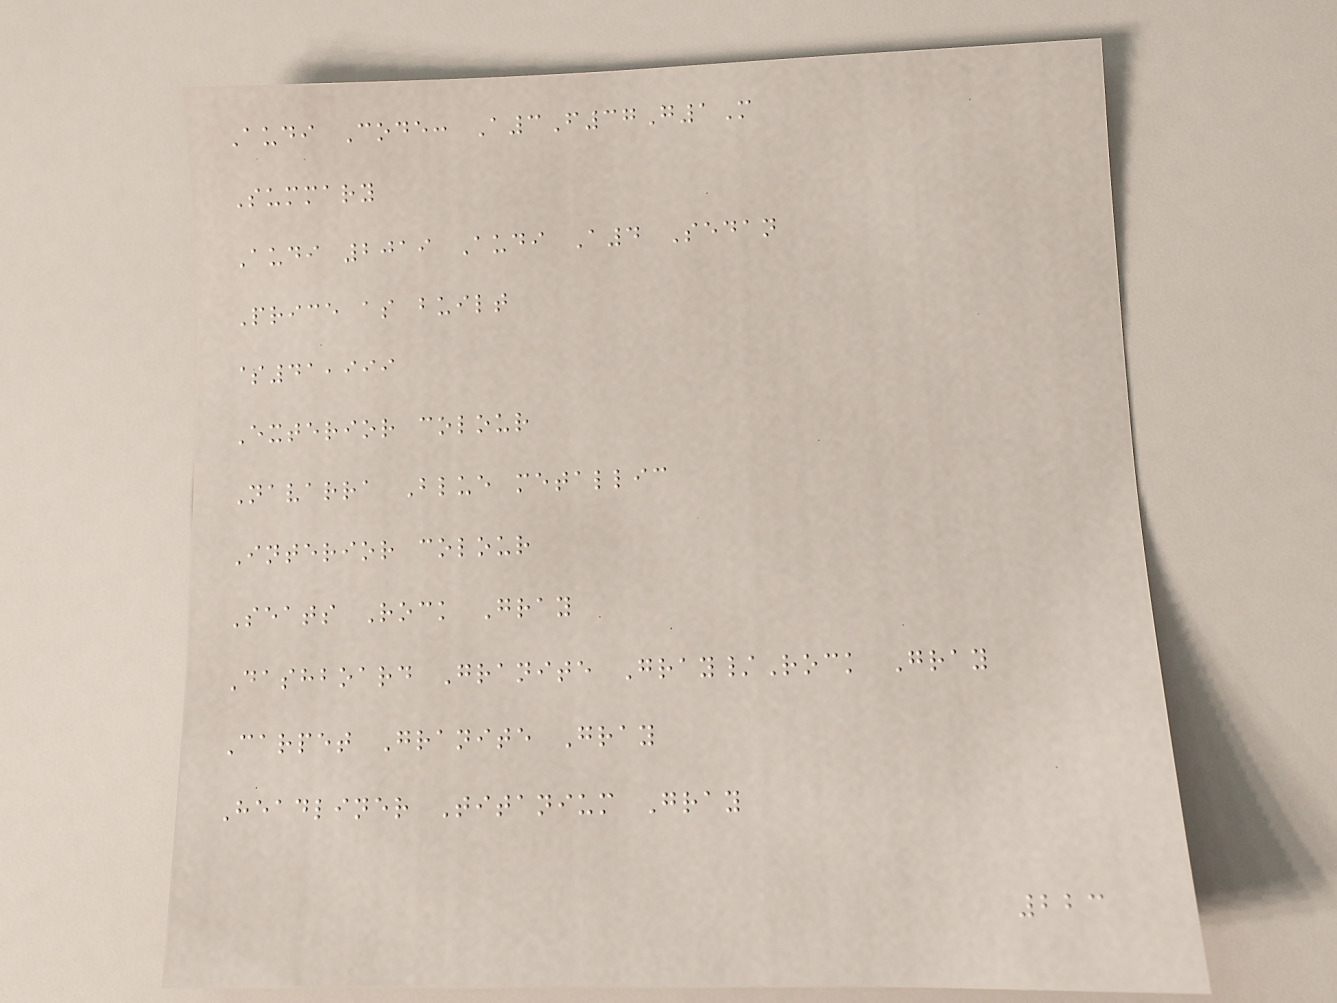Audi Code: A3F37G1M
Summary
Audi 2019 Audi A4 Sedan
Price as built
$41,999
Exterior colour
Navarra Blue metallic
Interior colour
Seats Rock Gray
Dashboard Granite Gray/Rock Gray
Carpet Granite Gray
Headliner Titanium Gray
223
